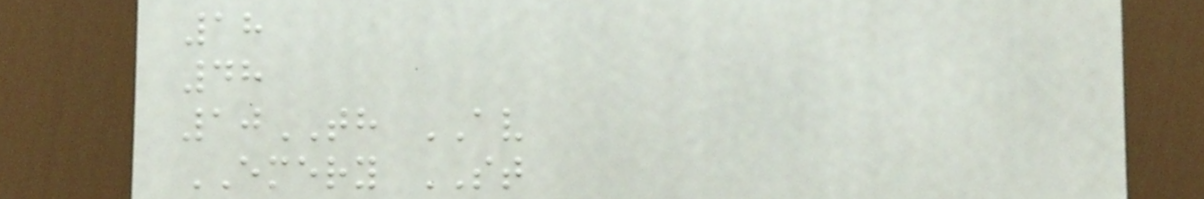18
48
10TH AV
EMERY ST
